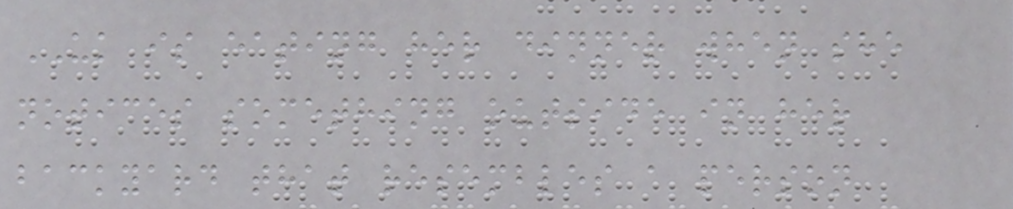UK is eating her dinner when she
notices something outside in her
backyard that resembles a person
